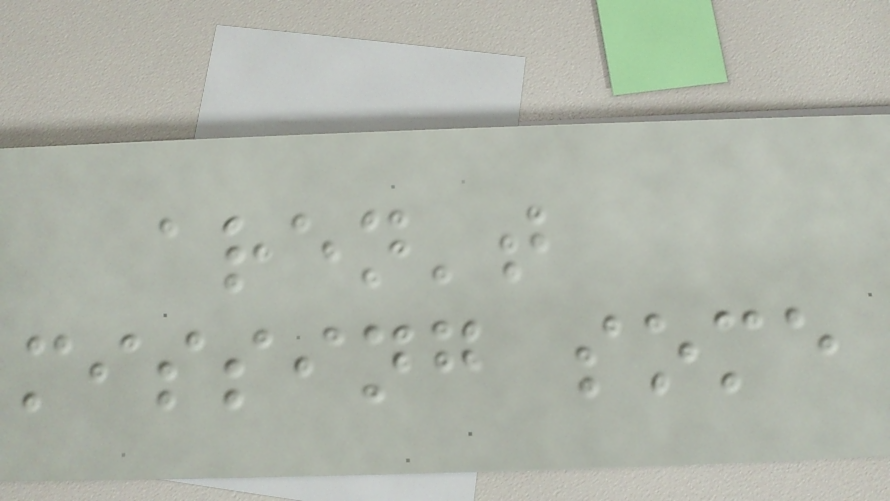aren't
missing some
